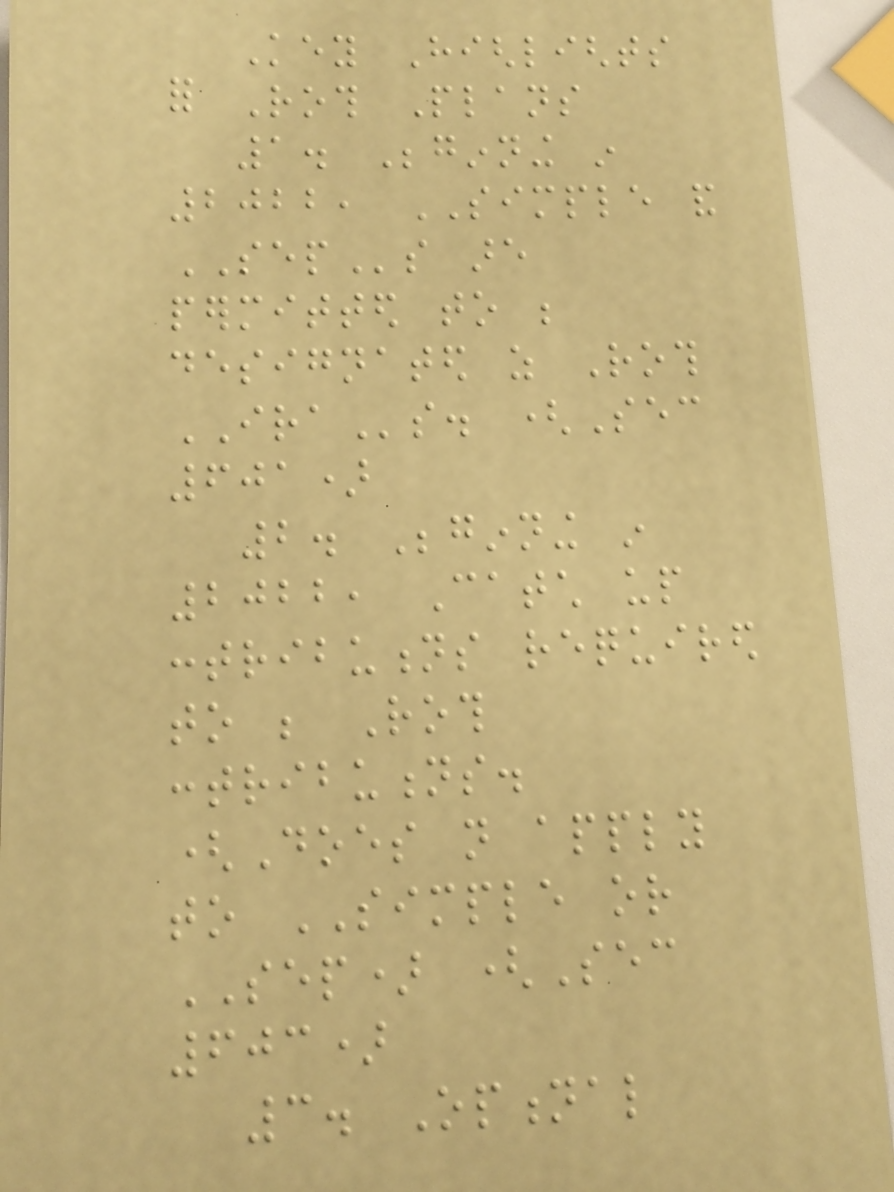Key Highlights
for Roth Plans
1. Beginning in
2022, SIMPLE and
SEPs are
permitted to be
designated as Roth
IRAs. (Sec
601)
2. Beginning in
2022, Catch up
contributions required
to be Roth
contributions.
(Does not apply
to SIMPLE or
SEP) (Sec
603)
3. Optional
